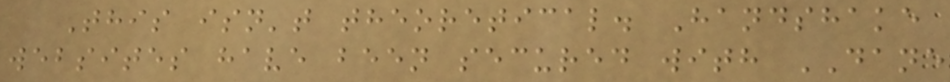This isn't theoretical. Handshake
websites have been secured with DANE
